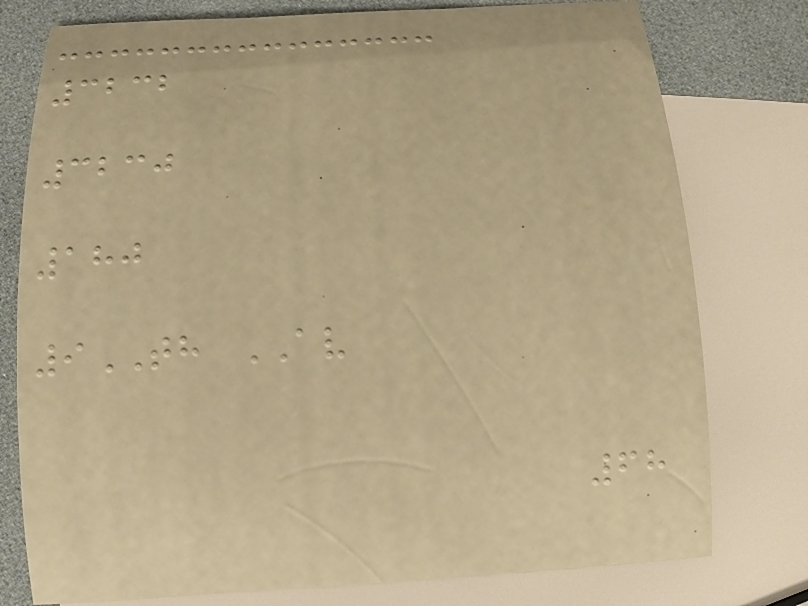3232
3230
180
9TH AV
68
